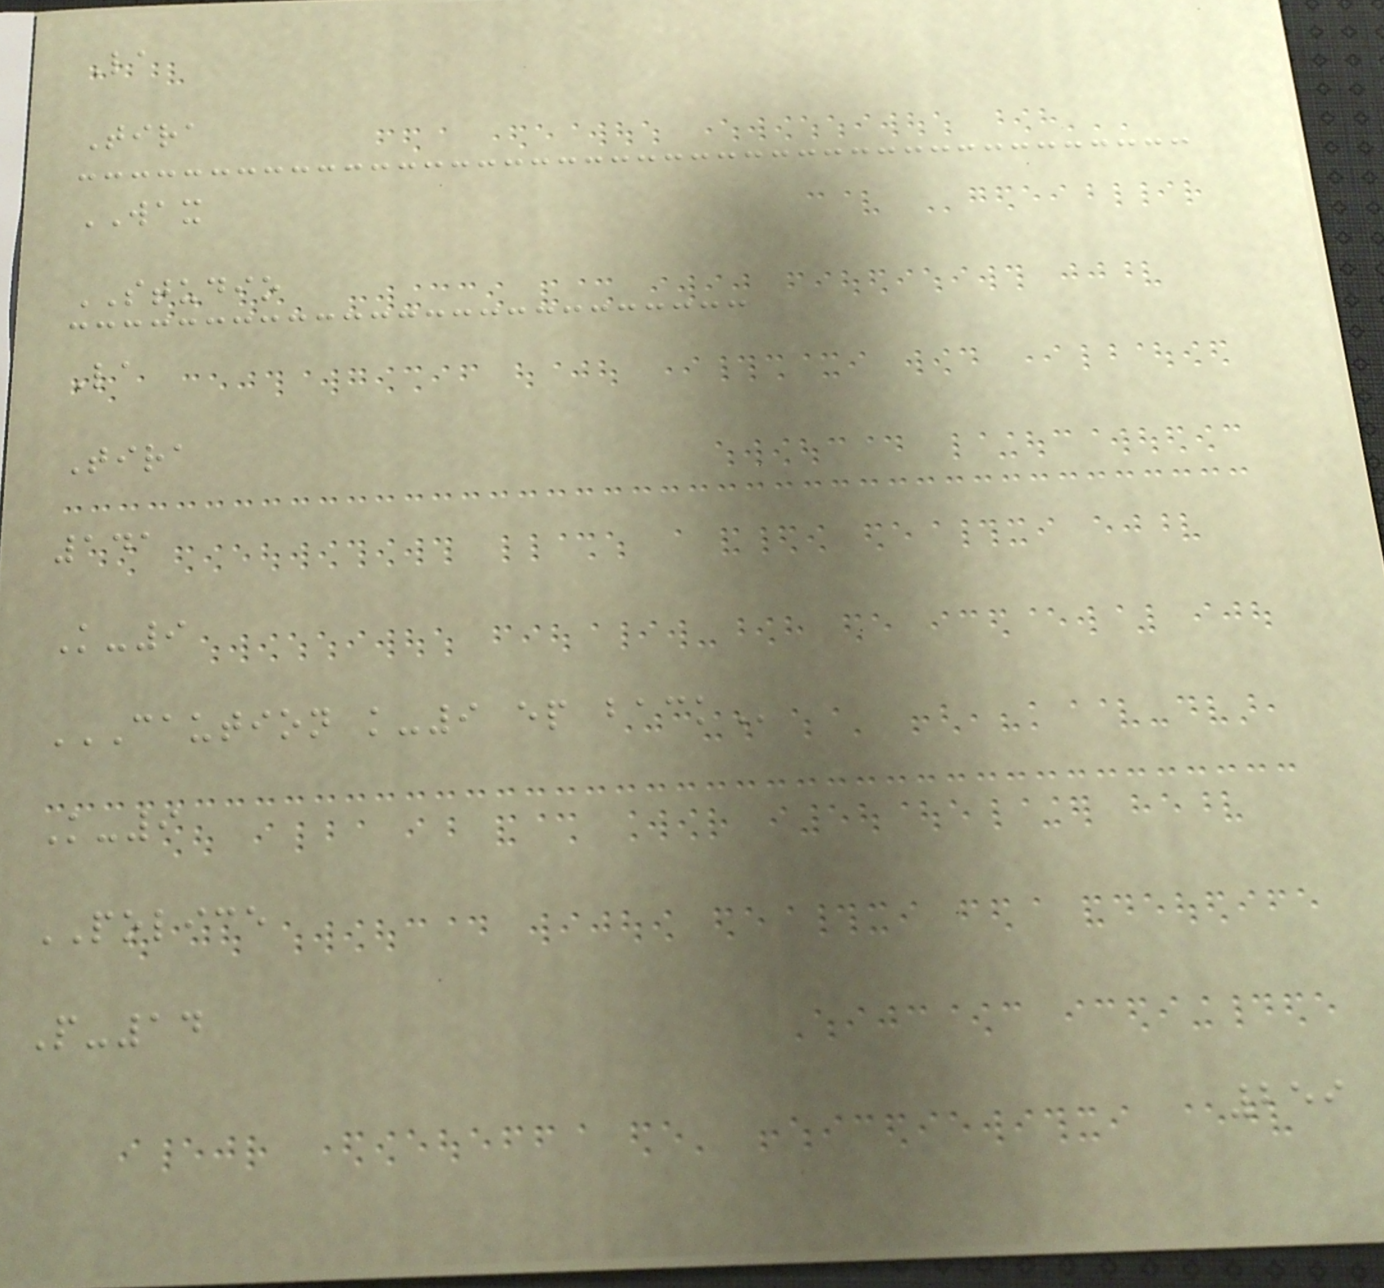La
Tira
WAX
STUDIO
La
Tira
141
K-9
CAUTION K-9 EP BACK
K-9
POLICE
P-14
259
